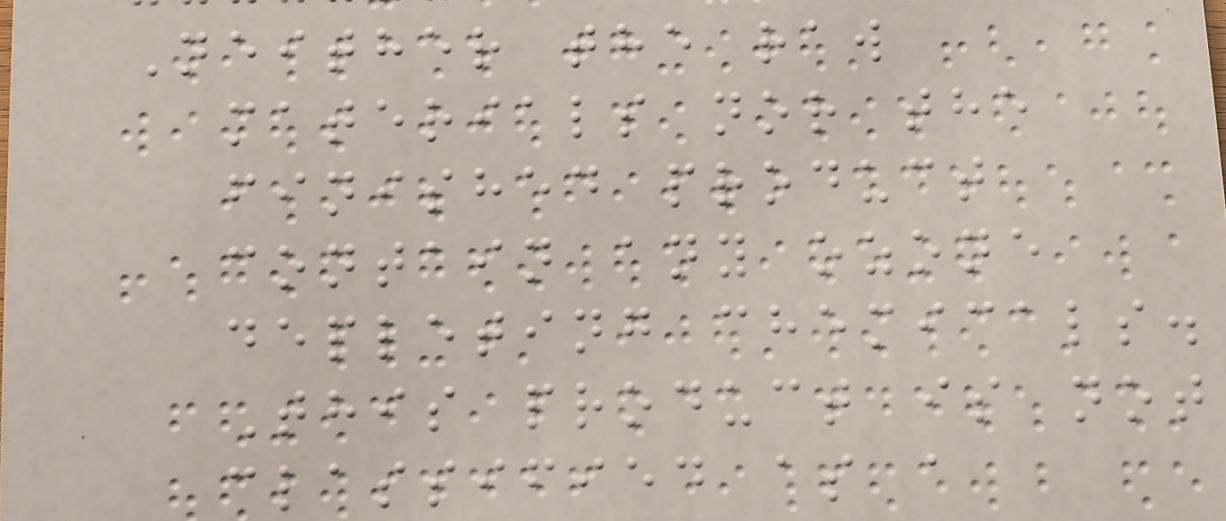Neither the raw
materials nor the
finished product
contain any ozone
depleting chemicals.
This product is not
classified as a
